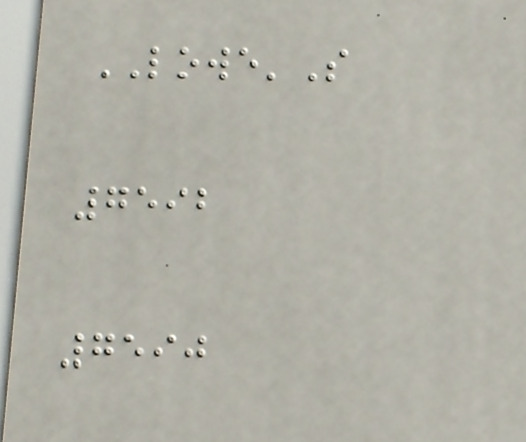LOWE'S
7592
7590
